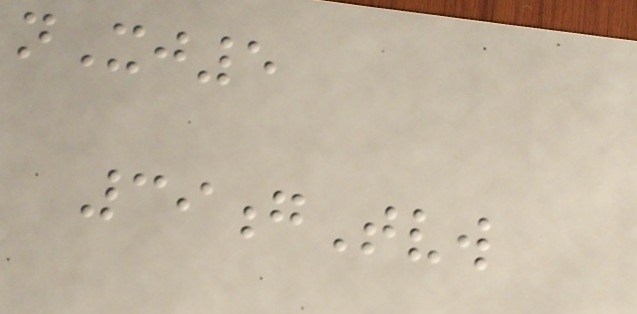nXj5
39gTvw
